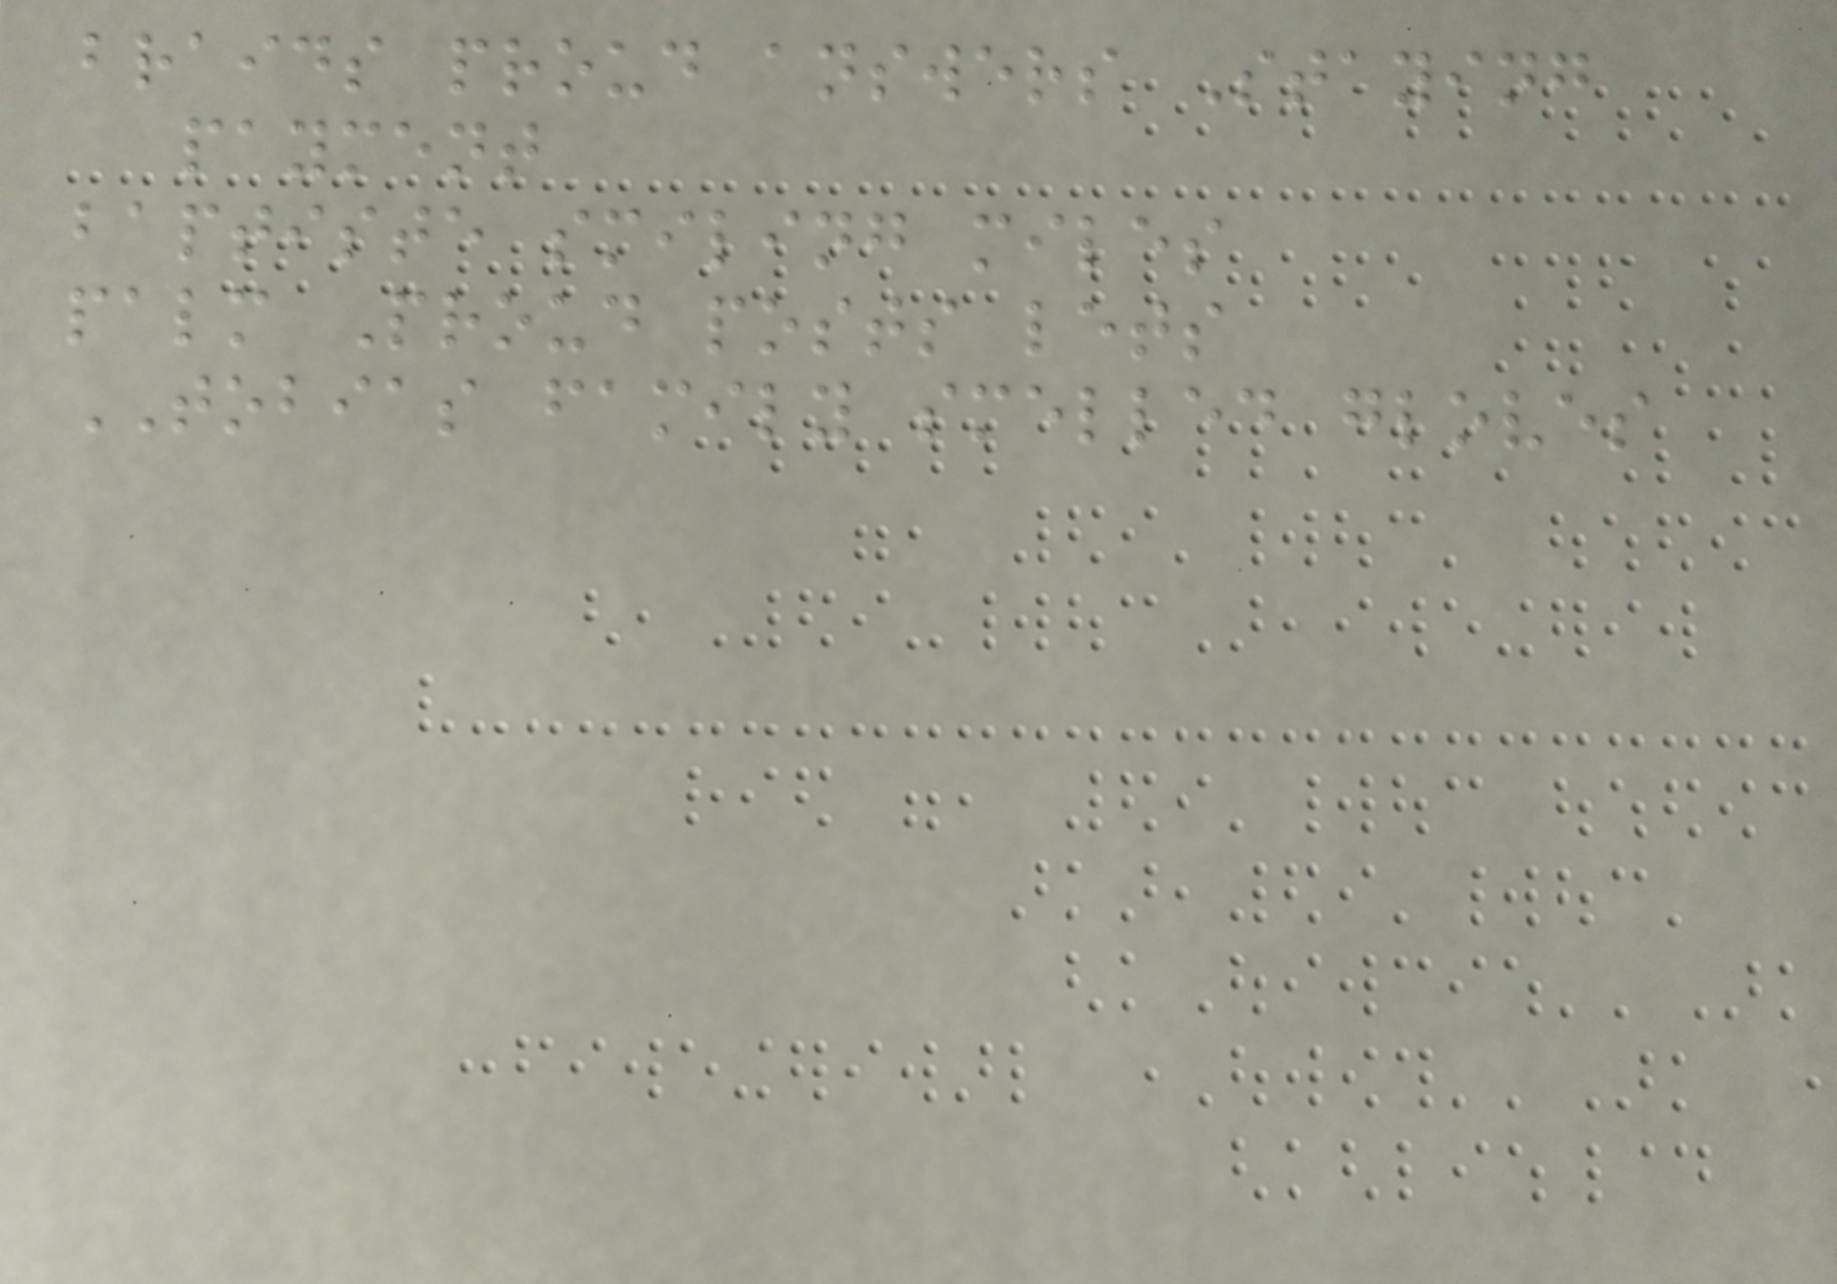braids proud answers Staying
payment
baptiste smiling miles
palm Proud posts lets
TOBIAS family smelled gloves
